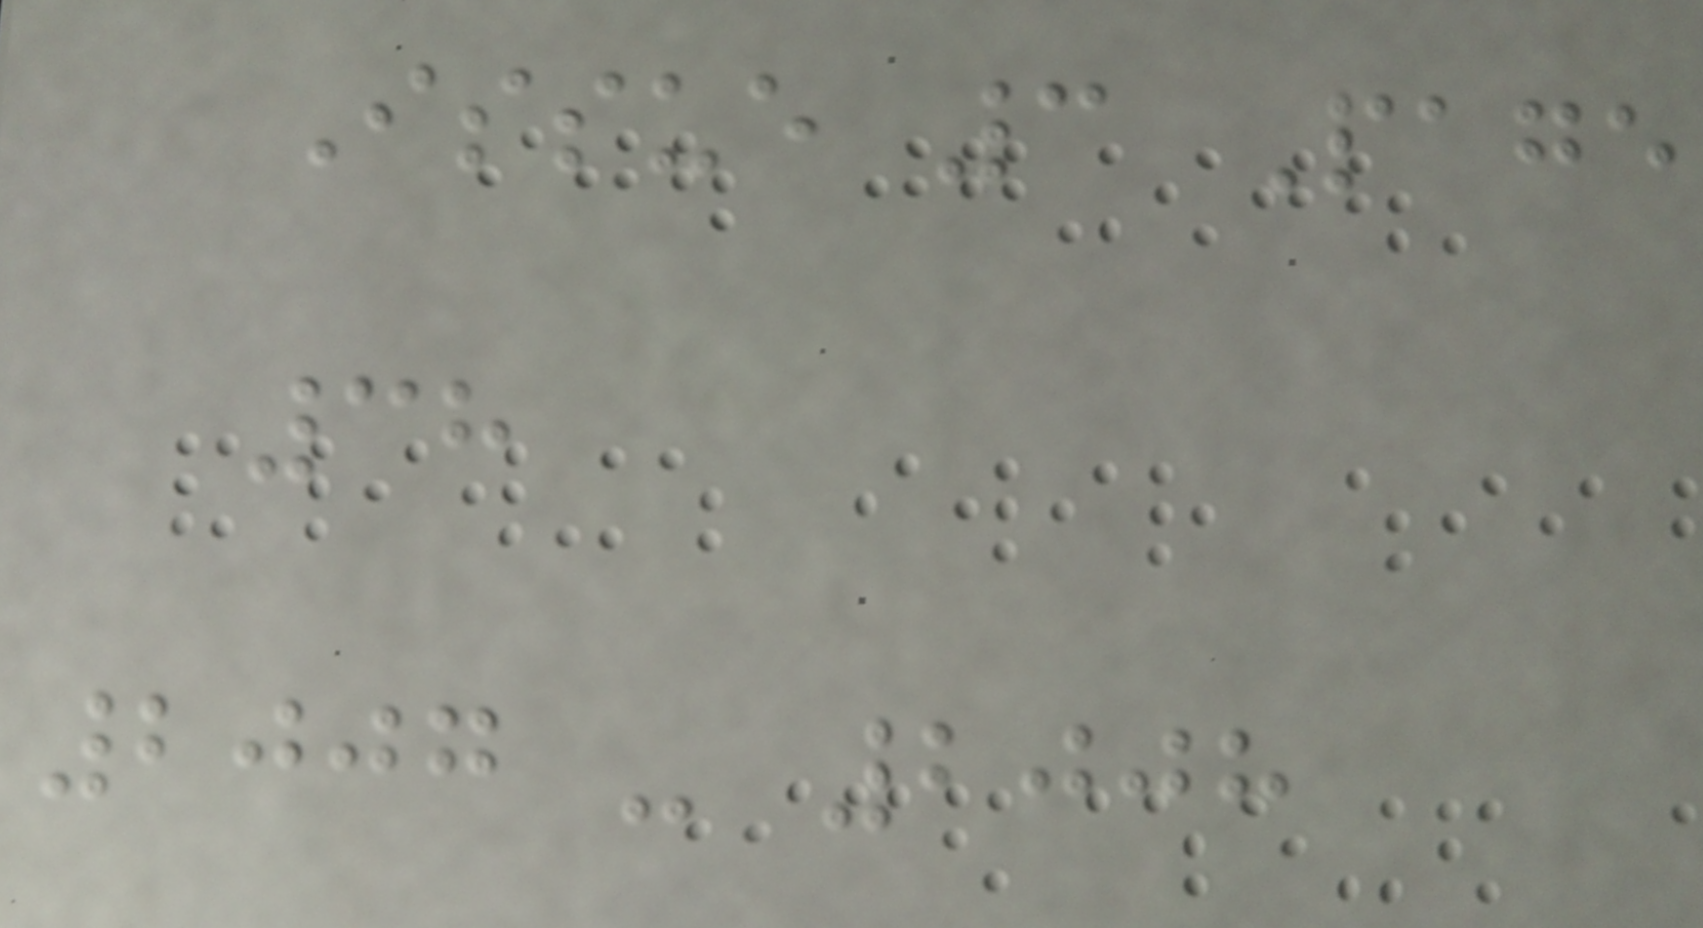Issue 3 Page
38
2007 - 2008
